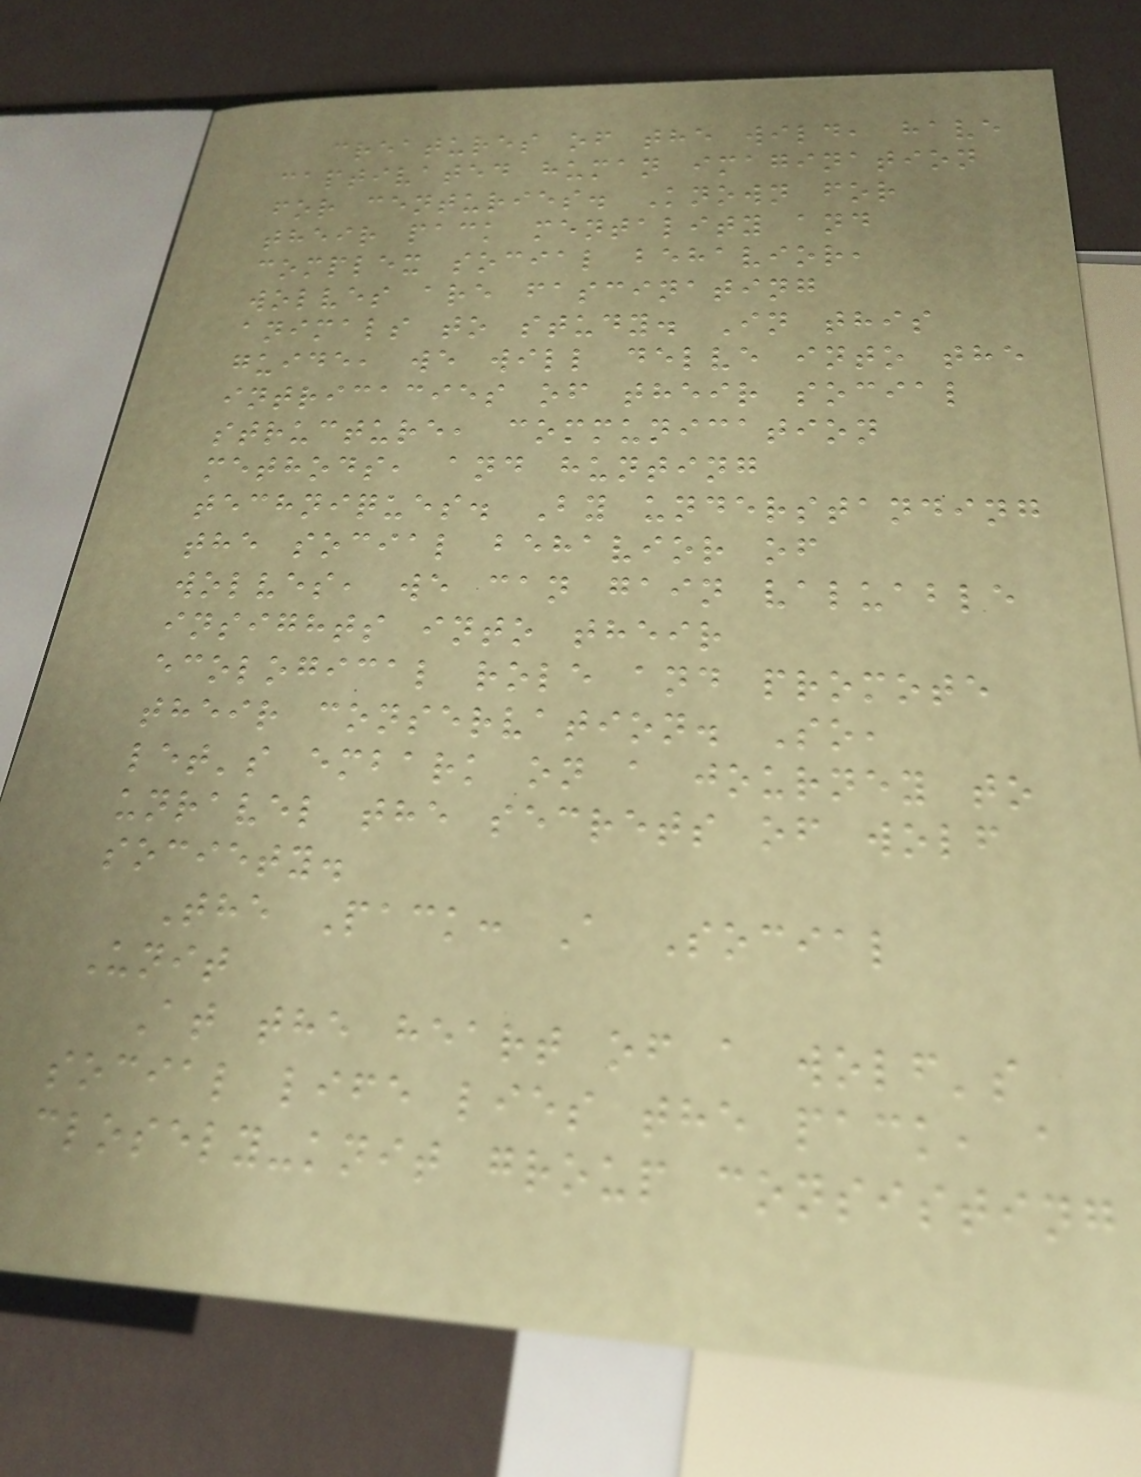creatures of the wild, have
captivated human imagination
for centuries. Known for
their pack mentality and
complex social behavior,
wolves are fascinating
animals to study. In this
guide, we will delve into the
intricacies of their social
structure, communication
methods, and hunting
techniques. By understanding
the social behavior of
wolves, we can gain valuable
insights into their
ecological role and promote
their conservation. So,
let's embark on a journey to
unravel the secrets of wolf
society.
The Pack: A Social
Unit
At the heart of a wolf's
social life lies the pack, a
closely-knit group consisting
